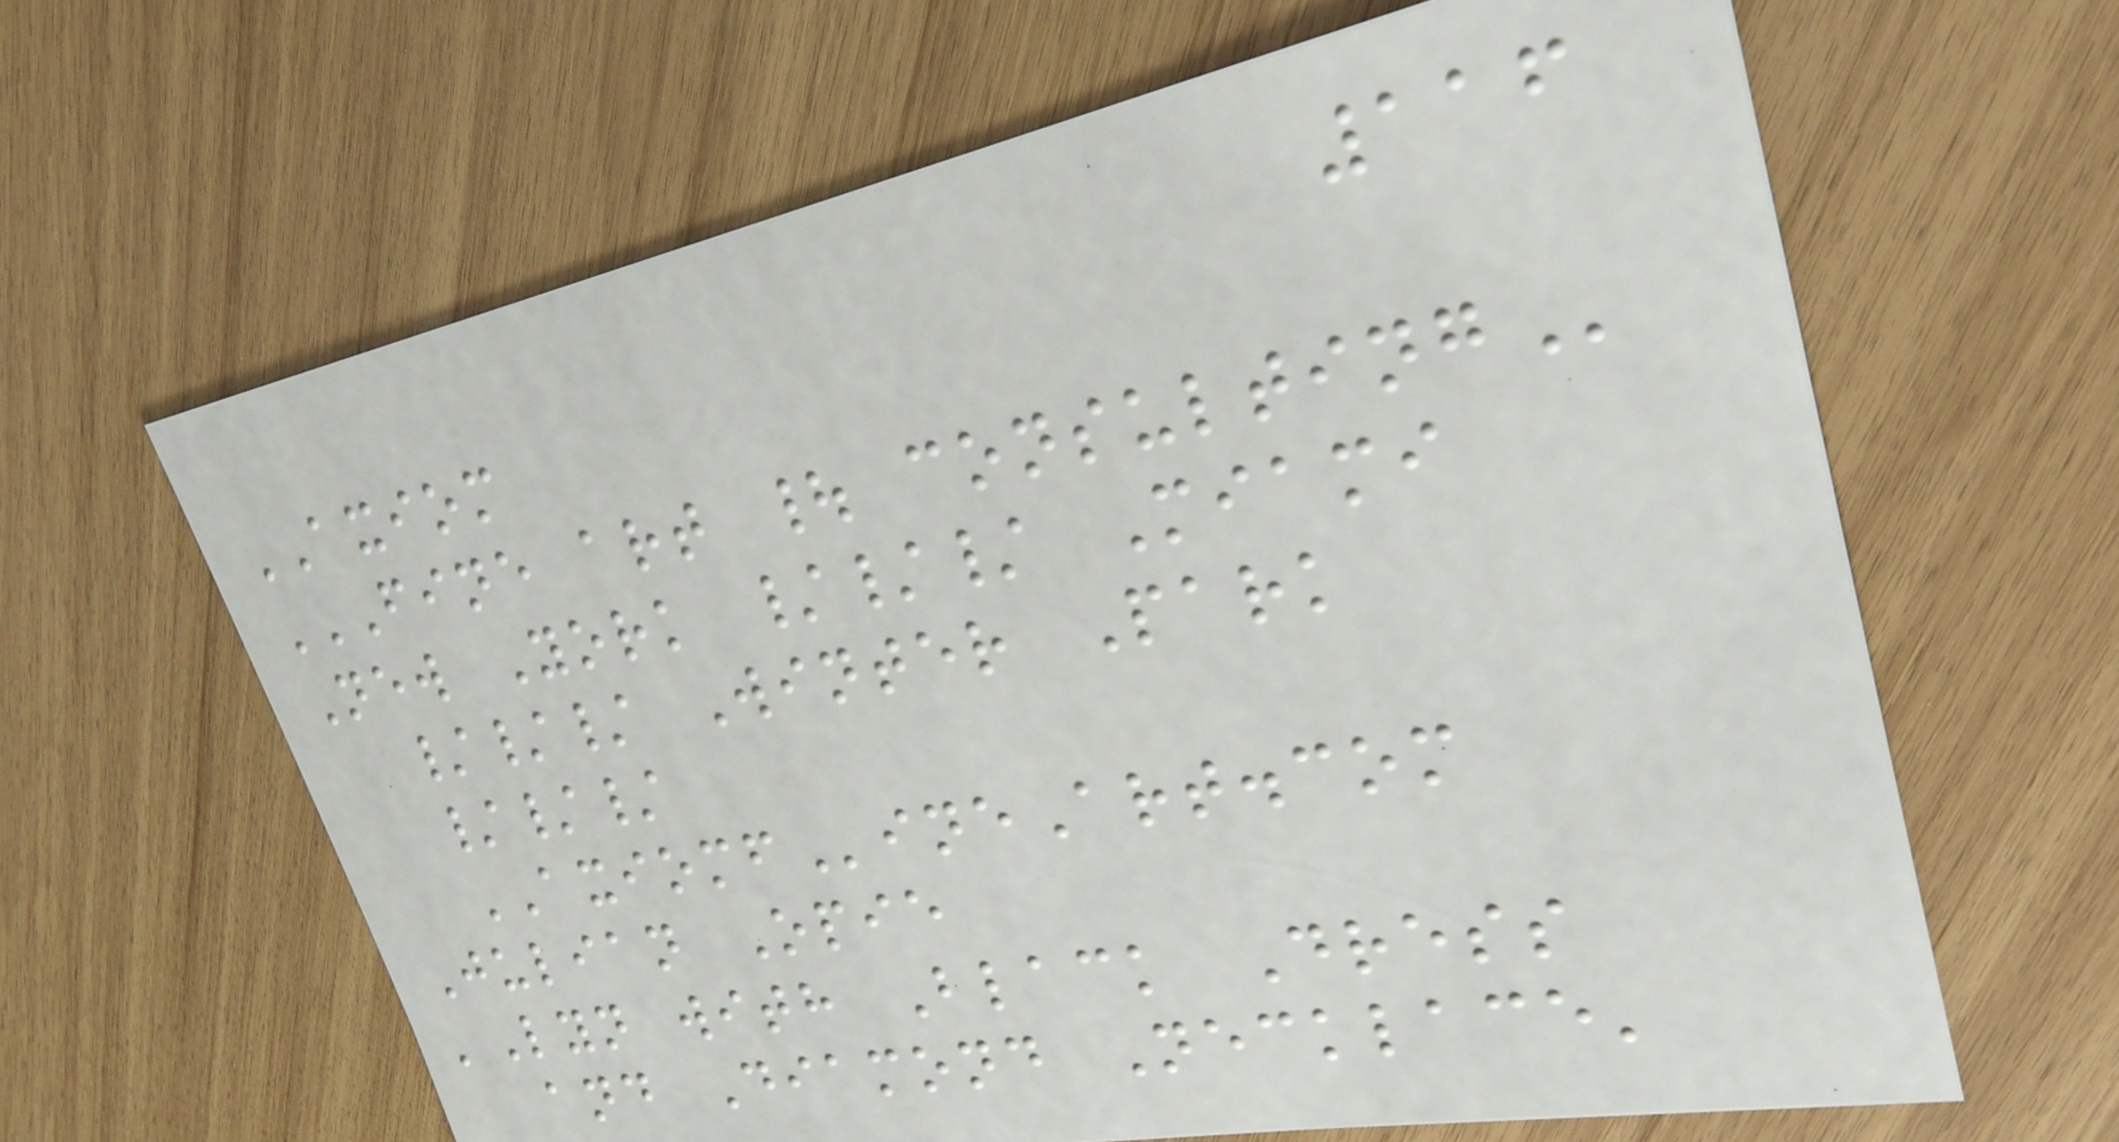116
AXIOM
FINE ART | CONSULTING
New York /// Miami
/// Winter Park
///
AXIOMFineArt.com
Julian Opie
'Lyn with Black Dress
and Diamond Necklace'
